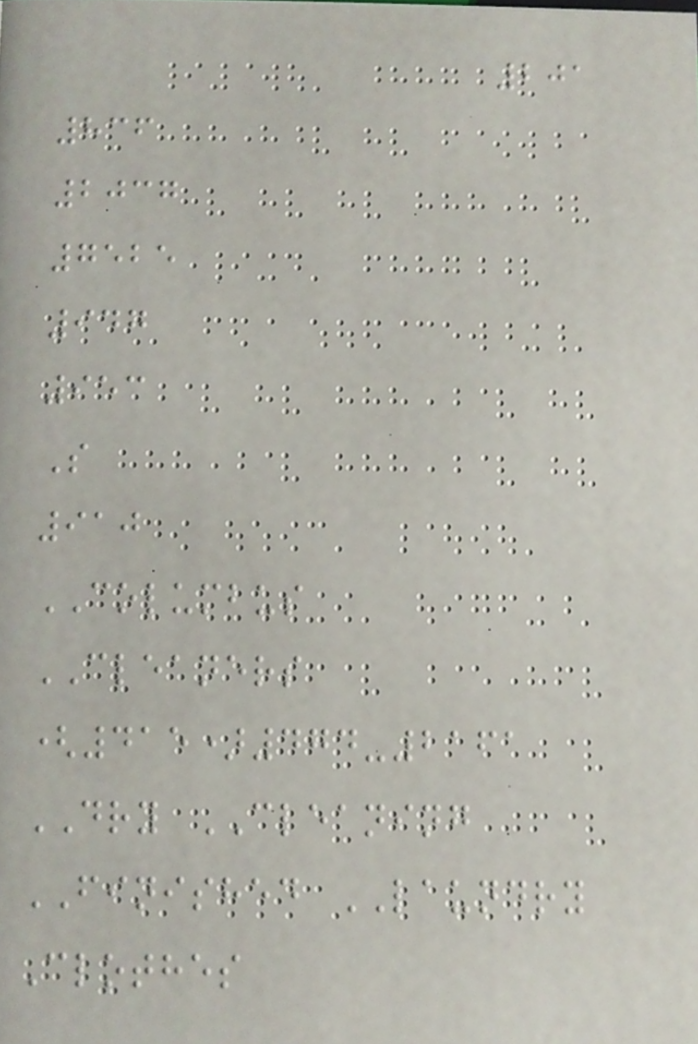201
836
2037
7525
947
953
S
910
COLUMBUS
CLEANERS
(415)474-2161
DRY CLEANING
FINISHED LAUNDRY
Clothes
